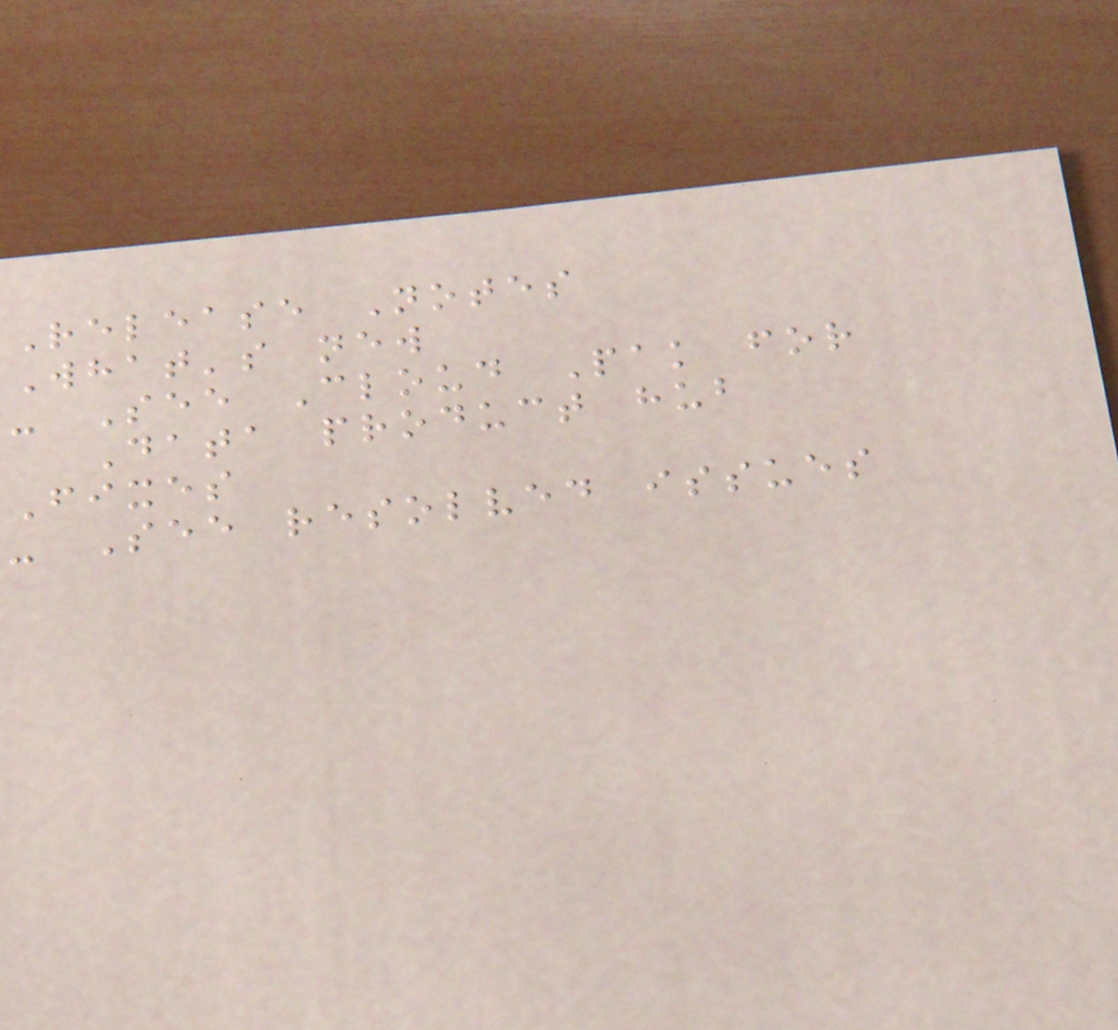Release Notes
What's new
- See Cloud Pak for
Data product hub
Fixes
- See resolved issues
